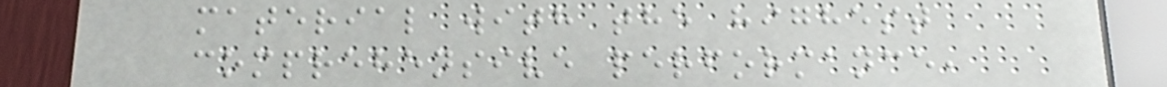material with the highest
comprehensive performance,
